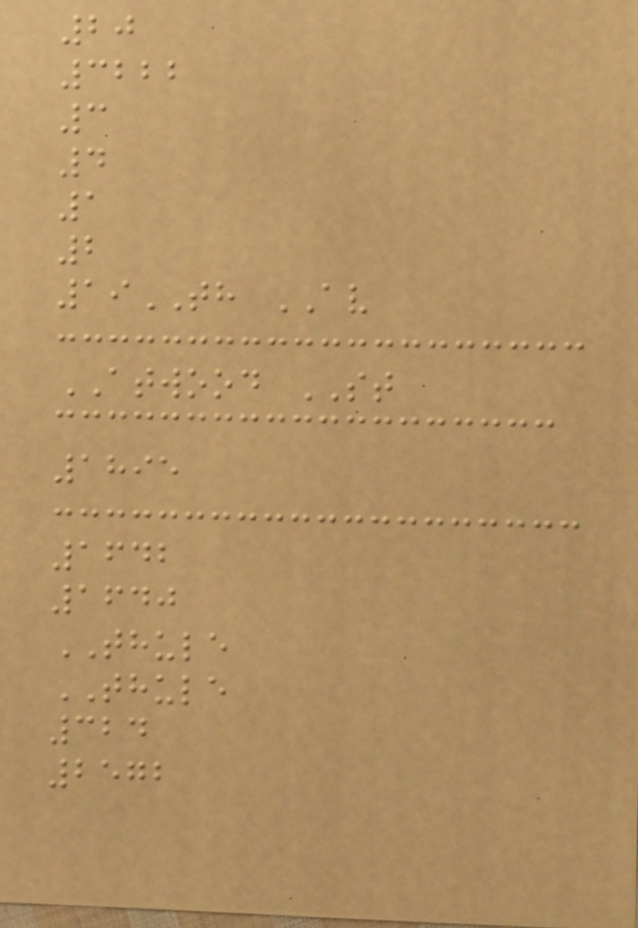20
3222
3
4
1
2
19TH AV
ATWOOD ST
1895
1642
1640
THULE
THULE
324
2572
